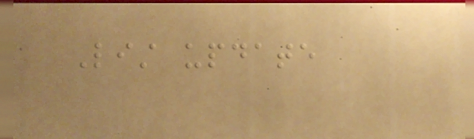List update
